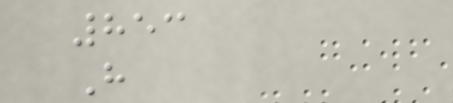853
H
